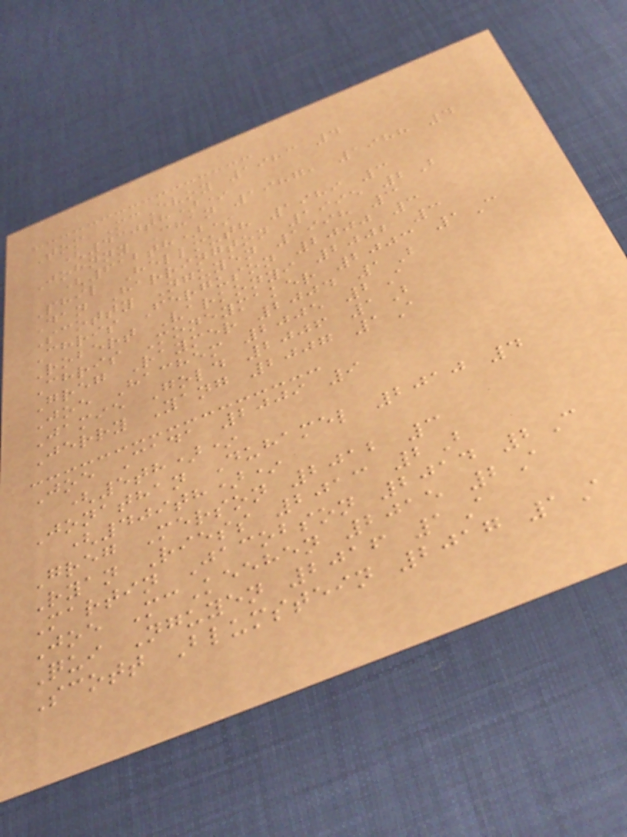Tom McEvoy 1983 4
(430th)*
Johnny Chan 1987, 1988 4
(612th)*
Phil Hellmuth 1989 3
Dan Harrington 1995 2B
Scotty Nguyen 1998 3
Chris Ferguson 2000 3
Robert Varkonyi 2002 3
Chris Moneymaker 2003 1C
Greg Raymer 2004 1B
Joe Hachem 2005 2A
Jamie Gold 2006 1B
Jerry Yang 2007 1A
Joe Cada 2009 9
(5th)*
Jonathan Duhamel 2010 4
(409th)*
Greg Merson 2012 3
Ryan Riess 2013 2B
Martin Jacobson 2014 2C
Joe McKeehen 2015 2A
Qui Nguyen 2016 1A
Scott Blumstein 2017 1A
